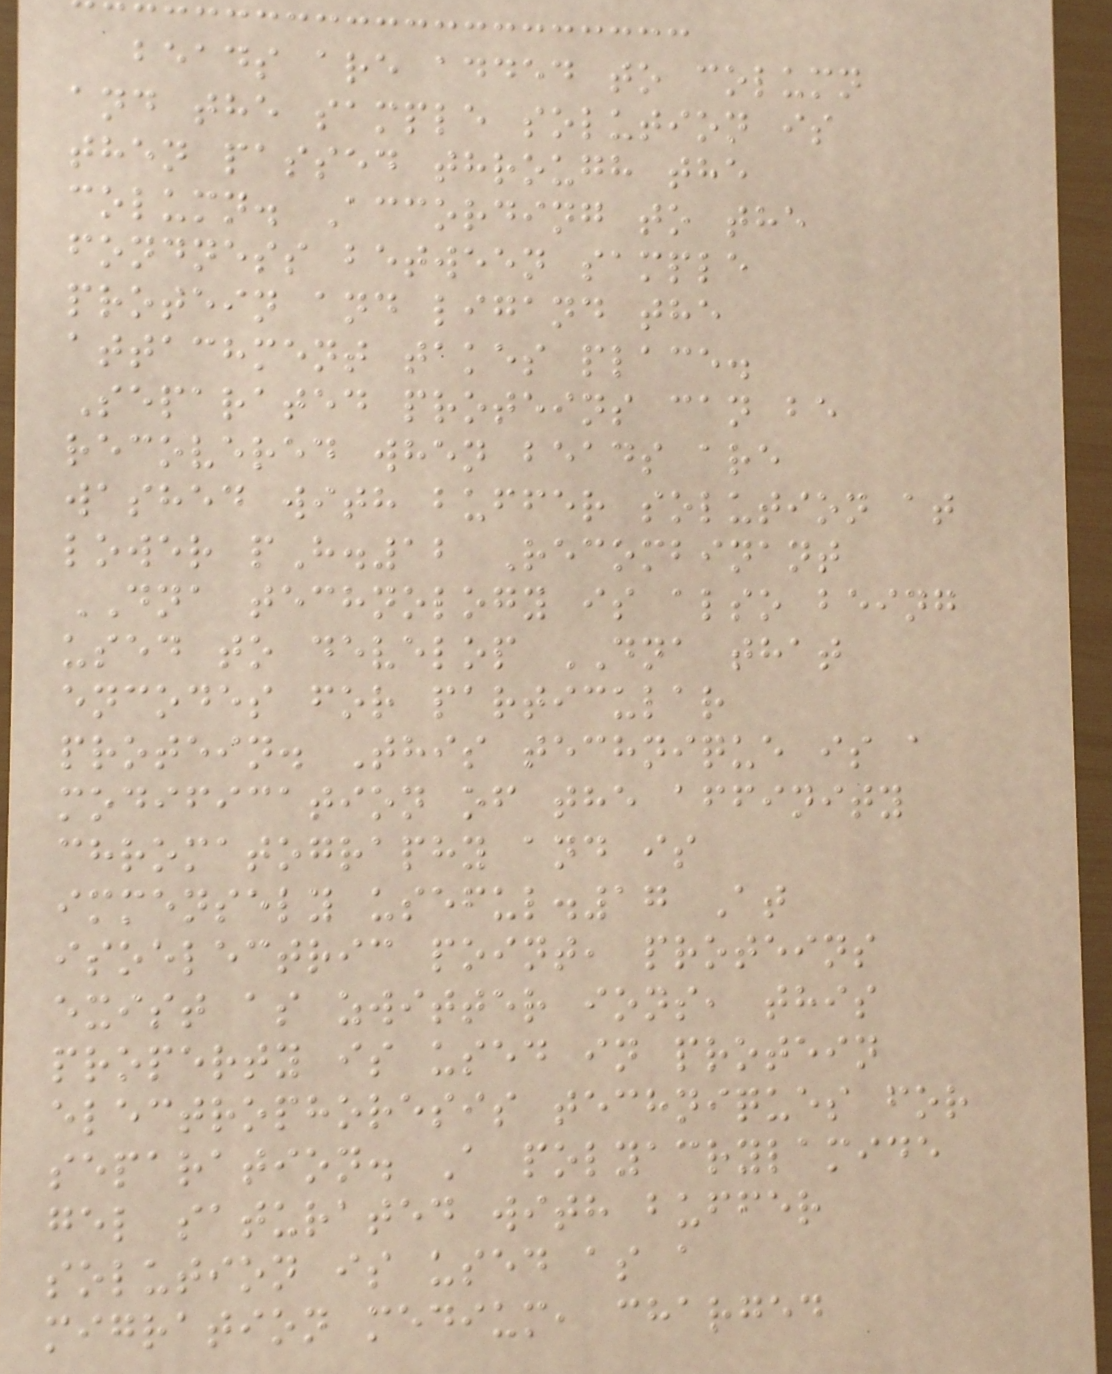beads are added to column
and the sample solution is
then passed through the
column. According to the
fondness between sample
protein and ligand the
attachment takes place.
Separated proteins can be
recovered when beads are
washed with buffer solution at
lower pH.12 Recombinant
DNA technology is also being
used to develop DNA that
encodes for particular
protein. This technique is a
modification of the affinity
chromatography and is
immensely useful.17 At
isoelectric point, proteins
exist as zwitter ions, this
property is used in protein
electrophoresis techniques for
separation. A polyacrylamide
gel saturated with buffer
solution is used as a
migration medium, charged
